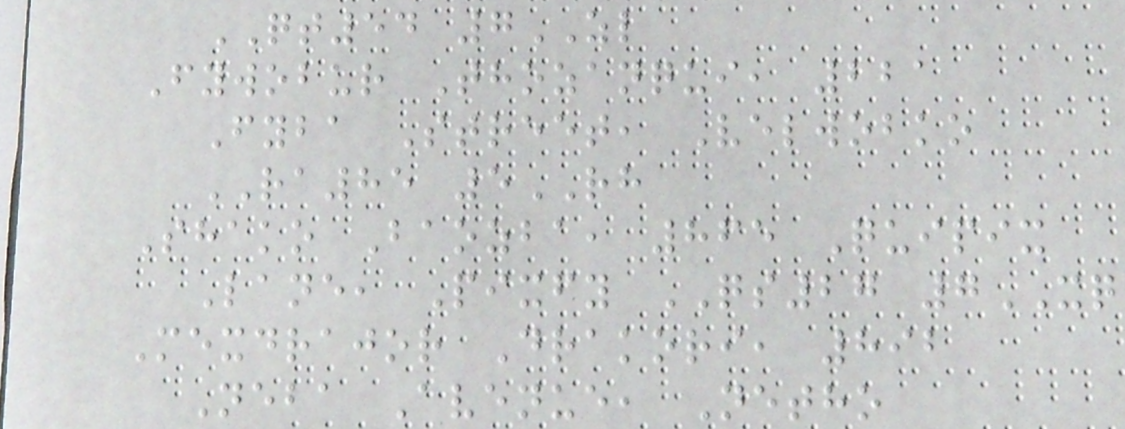QT54 7ZL
Fywobur Thozanqui, 221
Fyba Street, Velwobko
RA85 5RH
Shako Baozba, 865 Quipix
Lane, Pixfy QS27 7XQ
Mexdrajor Drakori, 892
Neba Avenue, Netho
